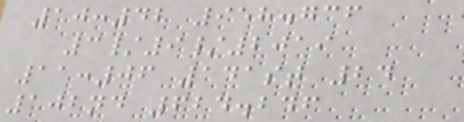10:42 958.736
3/9/2019
11:06 141st 24
102nd 624.246
